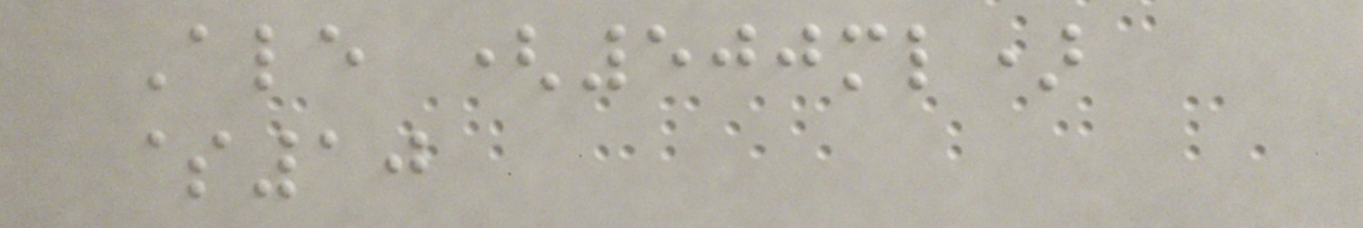Ale (500ml)
$10
